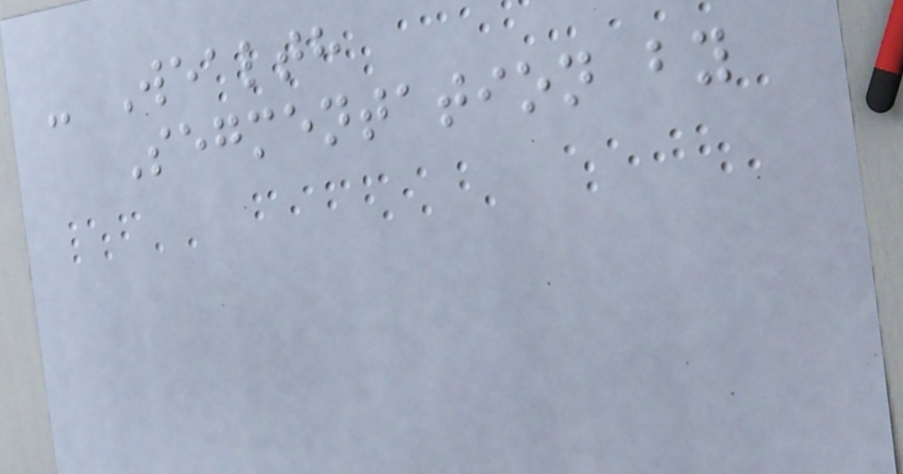- Wealth
Segmentation by
